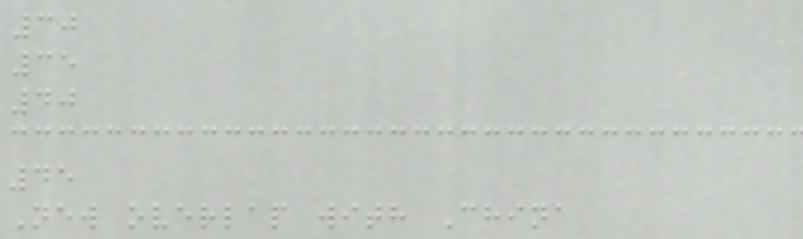30
35
40
45
New overlap with China
